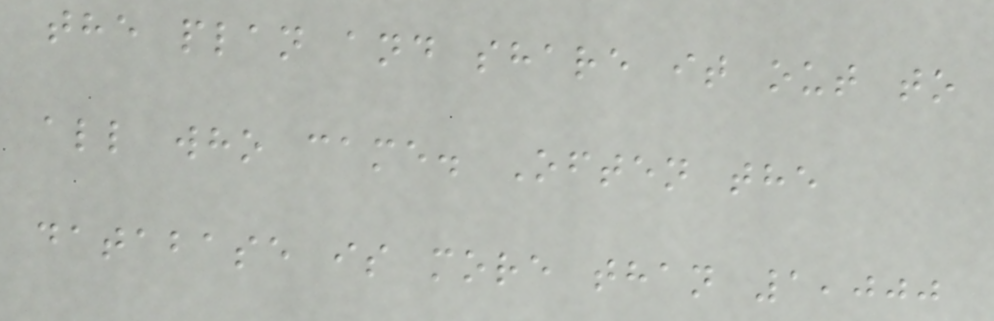the plan and share it out to
all who came. Often the
database is more than 1,000
